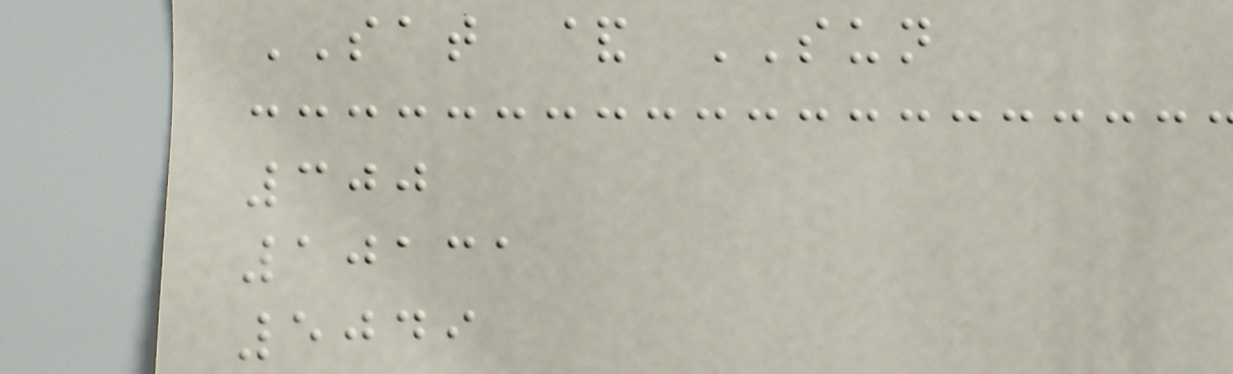SAT & SUN
300
10131
5049
